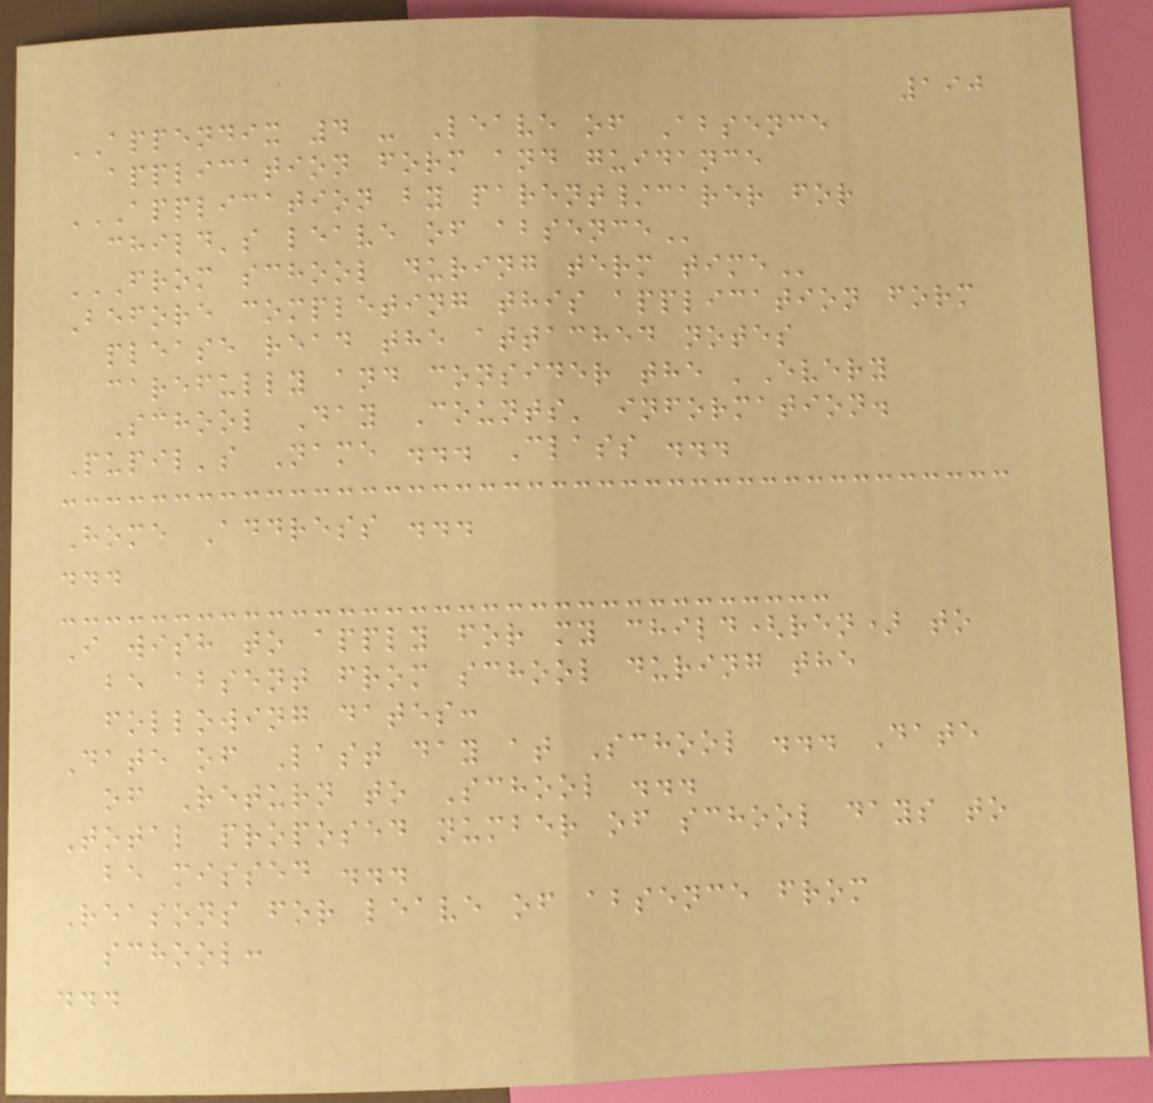190
APPENDIX 4 - Leave of Absence
application form and guidance
APPLICATION BY PARENT/CARER FOR
CHILD'S LEAVE OF ABSENCE
FROM SCHOOL DURING TERM TIME
Before completing this application form
please read the attached notes
carefully and consider the 'Every
School Day Counts' information.
Pupil's Name ... Class ...
Home Address ...
...
I wish to apply for my child(ren) to
be absent from school during the
following dates:
Date of Last day at School ... Date
of Return to School ...
Total proposed number of school days to
be missed ...
Reasons for leave of absence from
school:
...
